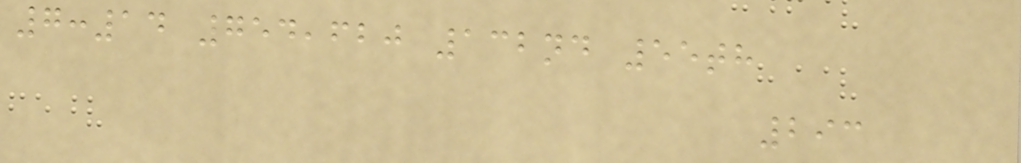7:14 754,620 132nd 55th
293
